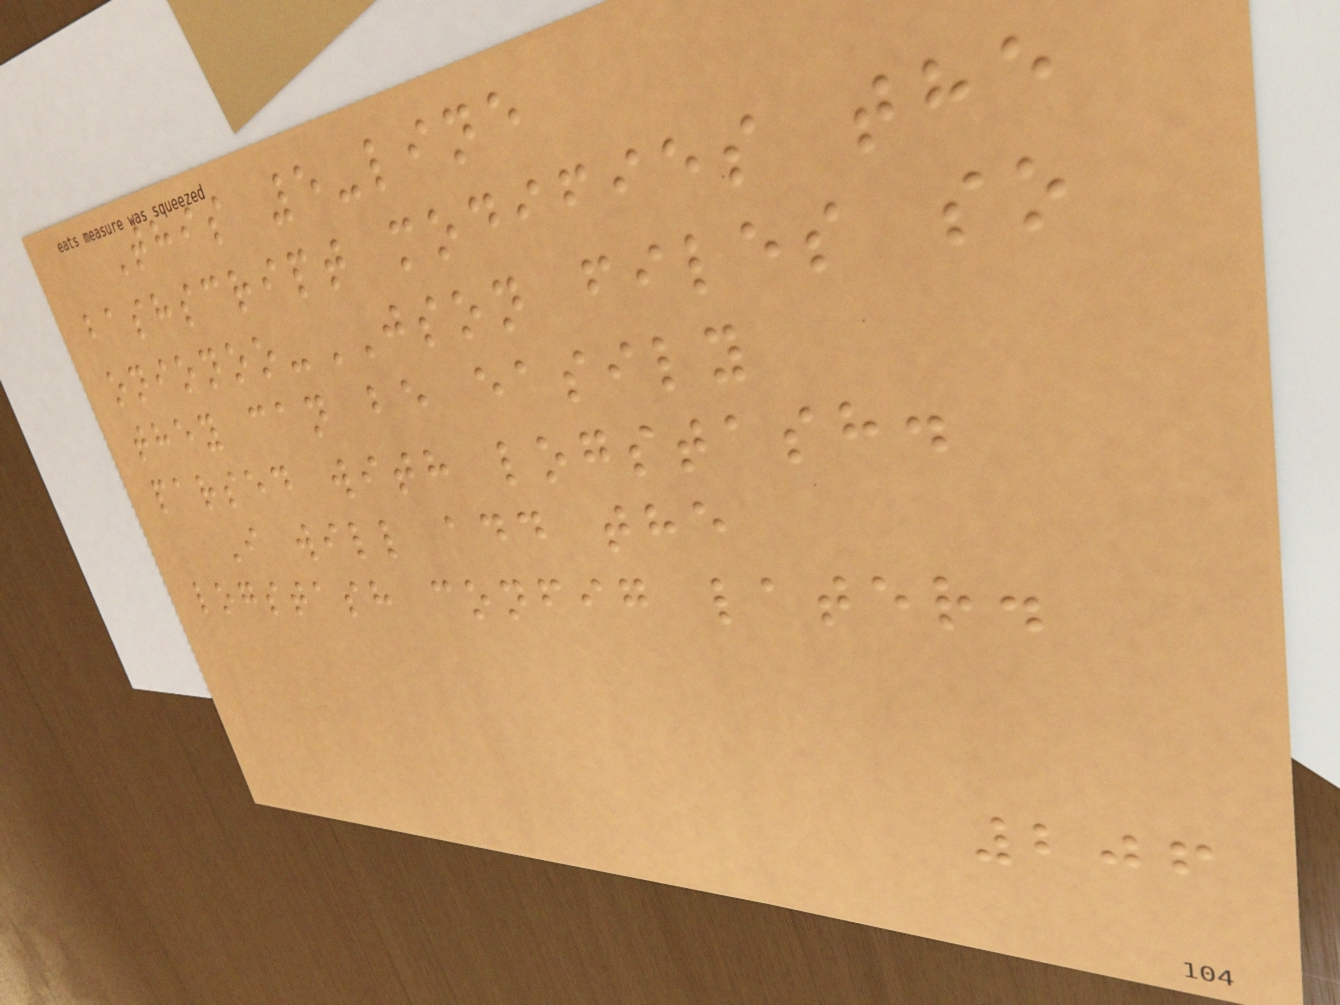This 5-line
bashscript modifies the
onionoo-JSON files so
they can be easily
parsed with logstash.
I will add the
logstash config later.
206
